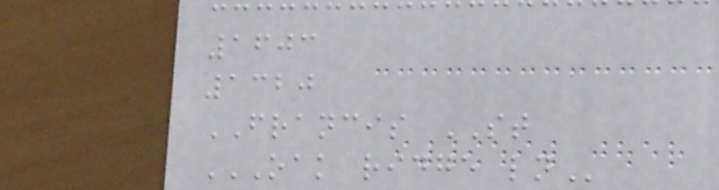1603
1320
FRANCIS ST
OAK RIDGE LN
